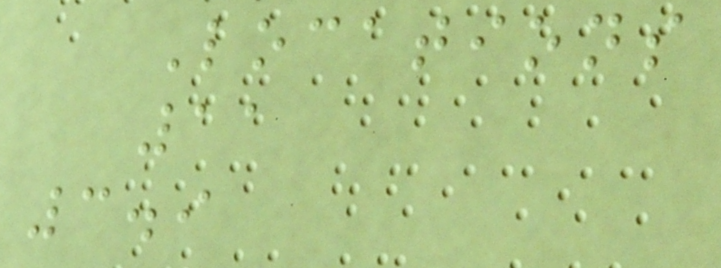Locations
11
3.9
